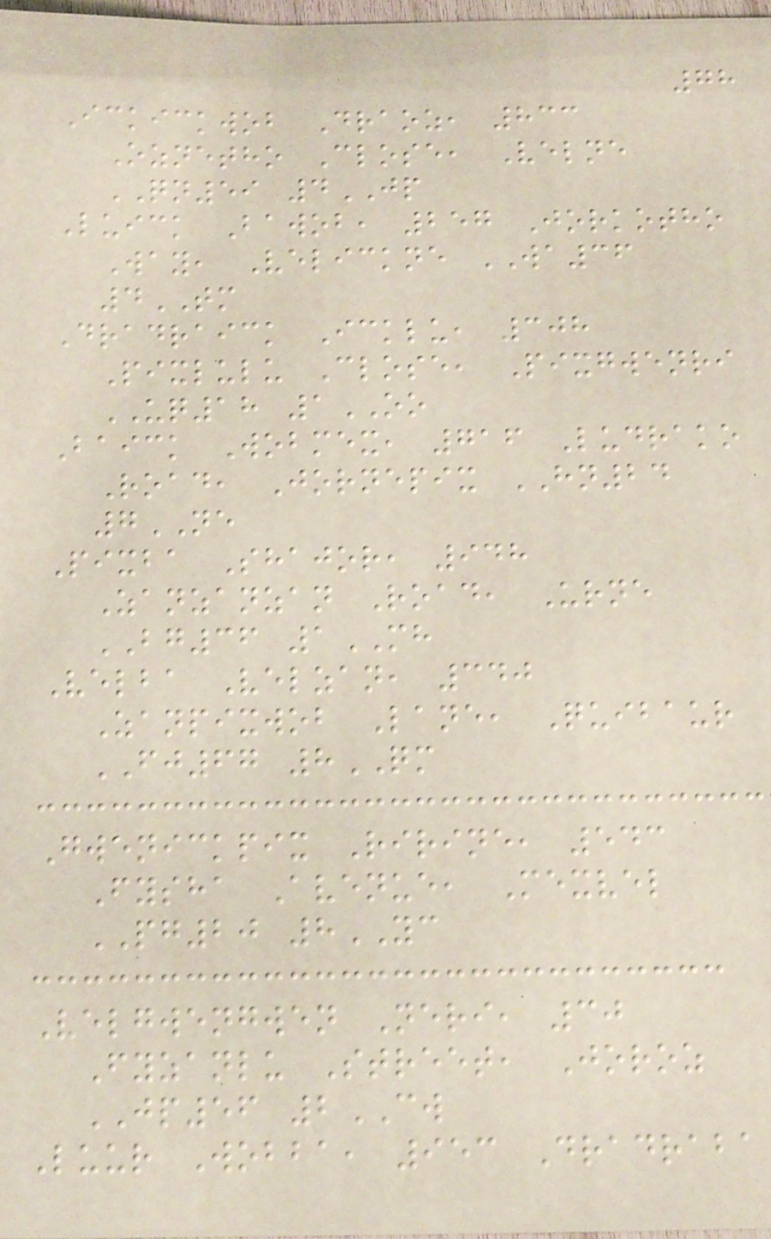78
Ickickwob Draoz, 833
Oznetho Close, Velne
QN59 4JP
Luick Bawob, 257 Jorkotho
Way, Velickne WA36
4TM
Dradraick Icklu, 308
Pixlulu Close, Pixgwenri
UQ18 1OO
Baick Wobmex, 716 Ludrako
Road, Jornepix HN24
7NE
Pixba Shajor, 948
Zanzanzan Road, Urne
BG36 1MH
Velba Velzan, 340
Zanpixwob Lane, Quibaur
FJ67 8QM
Gwenickpix Ririne, 543
Fysha Avenue, Mexvel
PG20 8YC
Velgwengwen Neri, 30
Fyzanlu Street, Joroz
JP56 2CW
Luur Wobba, 953 Dradraba
